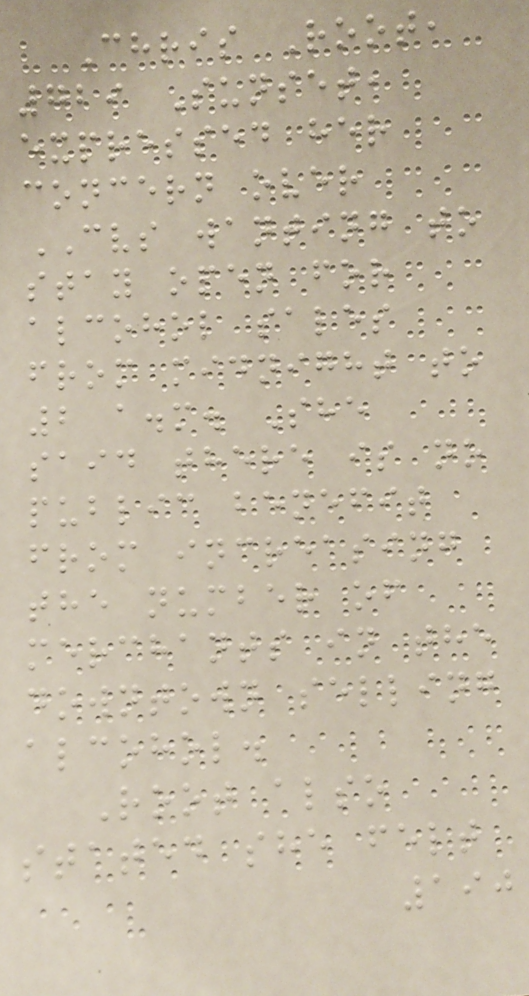Chris Root,
729 Sunset,
expressed her
concern over
CVS wanting to
stay open for
alcohol sales
from midnight to
2 a.m. She
said there is no
public benefit
from increasing
the number of
merchants in the
downtown selling
alcohol.
Root also
stated she felt
190
